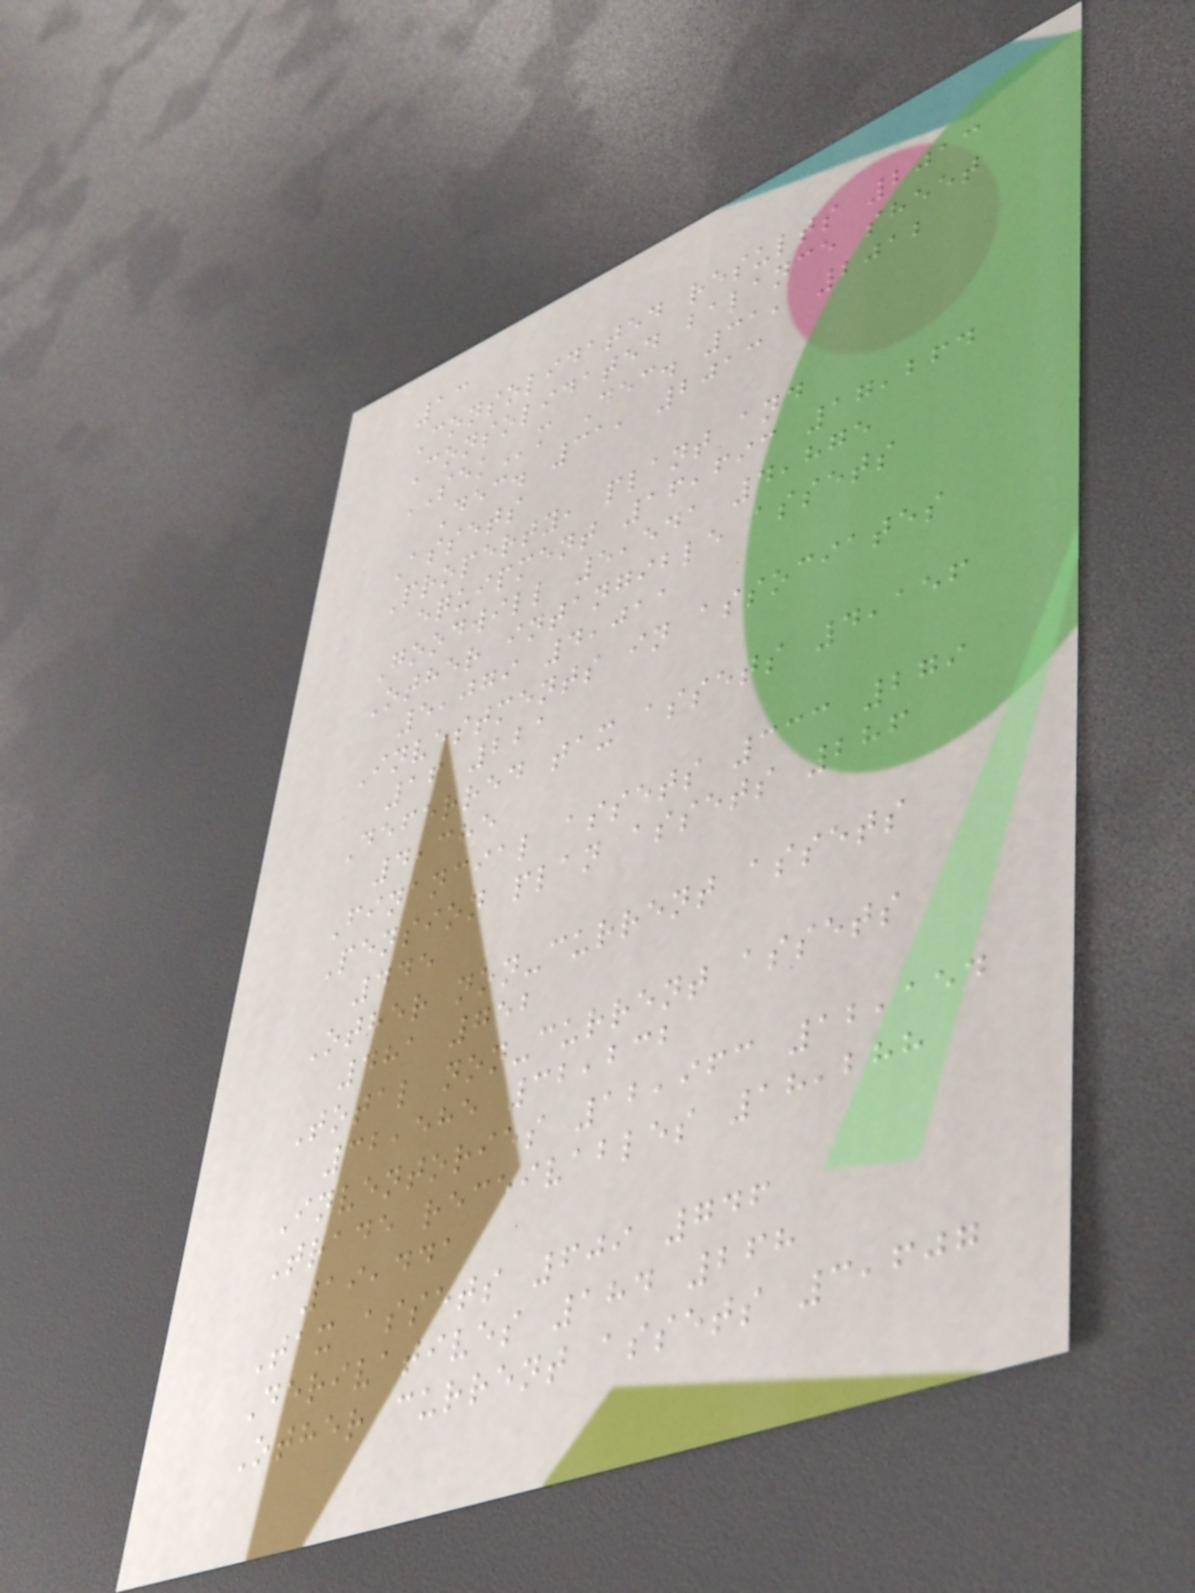13
Consolidated results 2013
Consolidated balance sheet
SEKm Dec. 31, 2012
Dec. 31, 2013
Assets
Property, plant and
equipment 16,693 17,264
Goodwill 5,541 4,875
Other intangible assets
5,079 4,011
Investments in associates
16 221
Deferred tax assets 4,156
4,385
Financial assets 333 279
Pension plan assets 286
445
Other non-current assets
481 752
Total non-current assets
32,585 32,232
Inventories 12,963 12,154
Trade receivables 18,288
19,441
Tax assets 609 746
Derivatives 184 268
Other current assets 3,607
